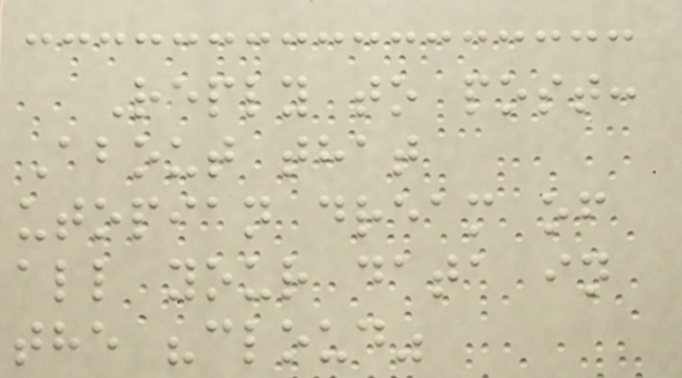Reply to post:
About that
utopian dream of
all your data in
the "cloud"
